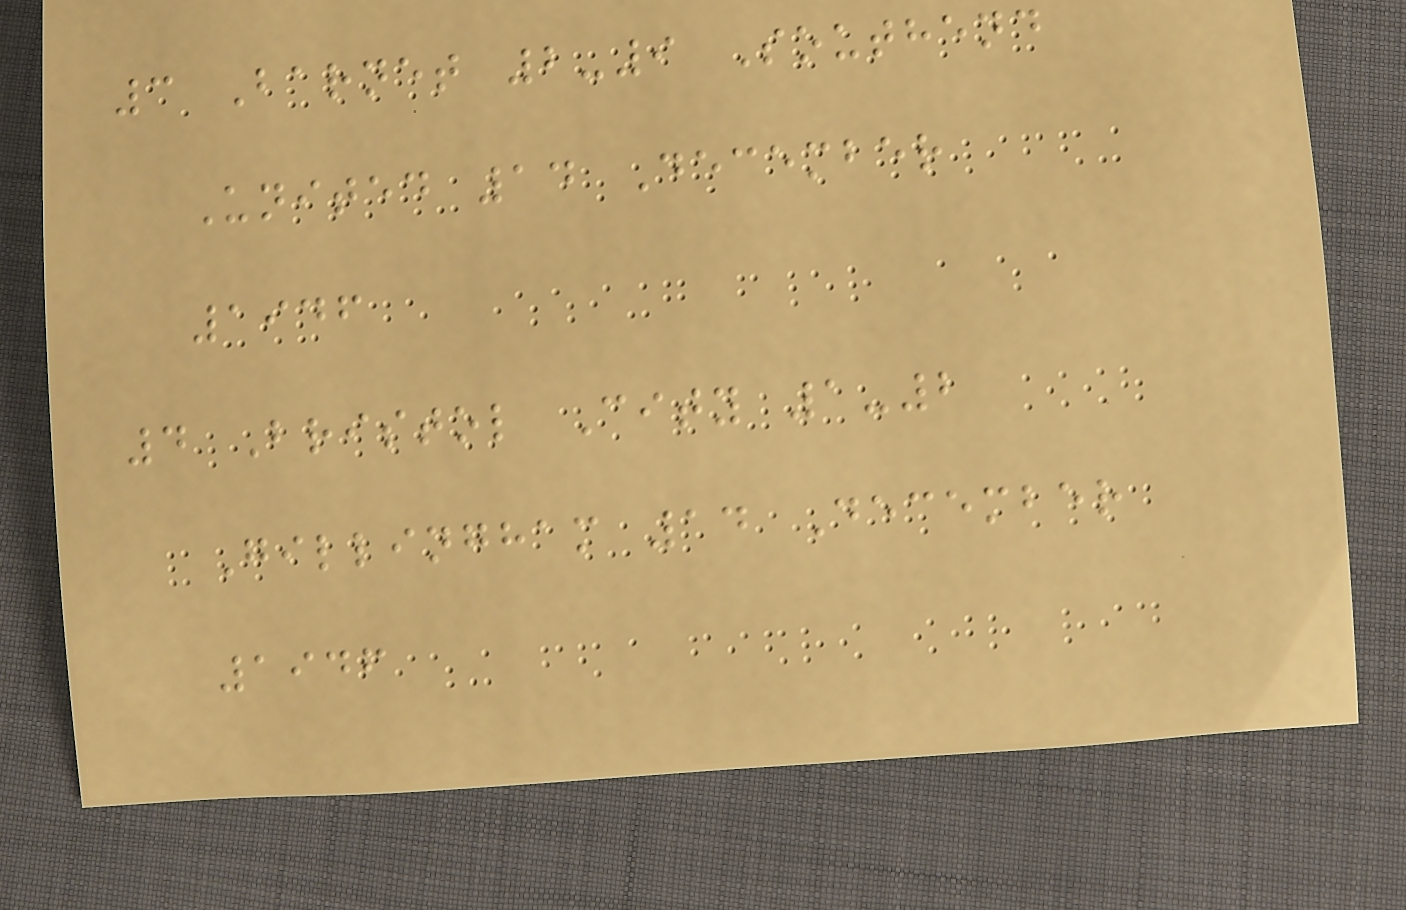3 Barnet 2-9 Southend
United 14 December
1946
4 Bristol City 1-2
Gillingham 14 December
1946
